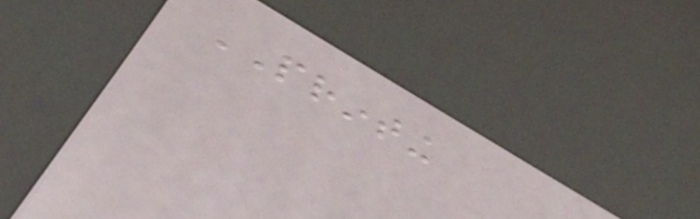PRINTING
